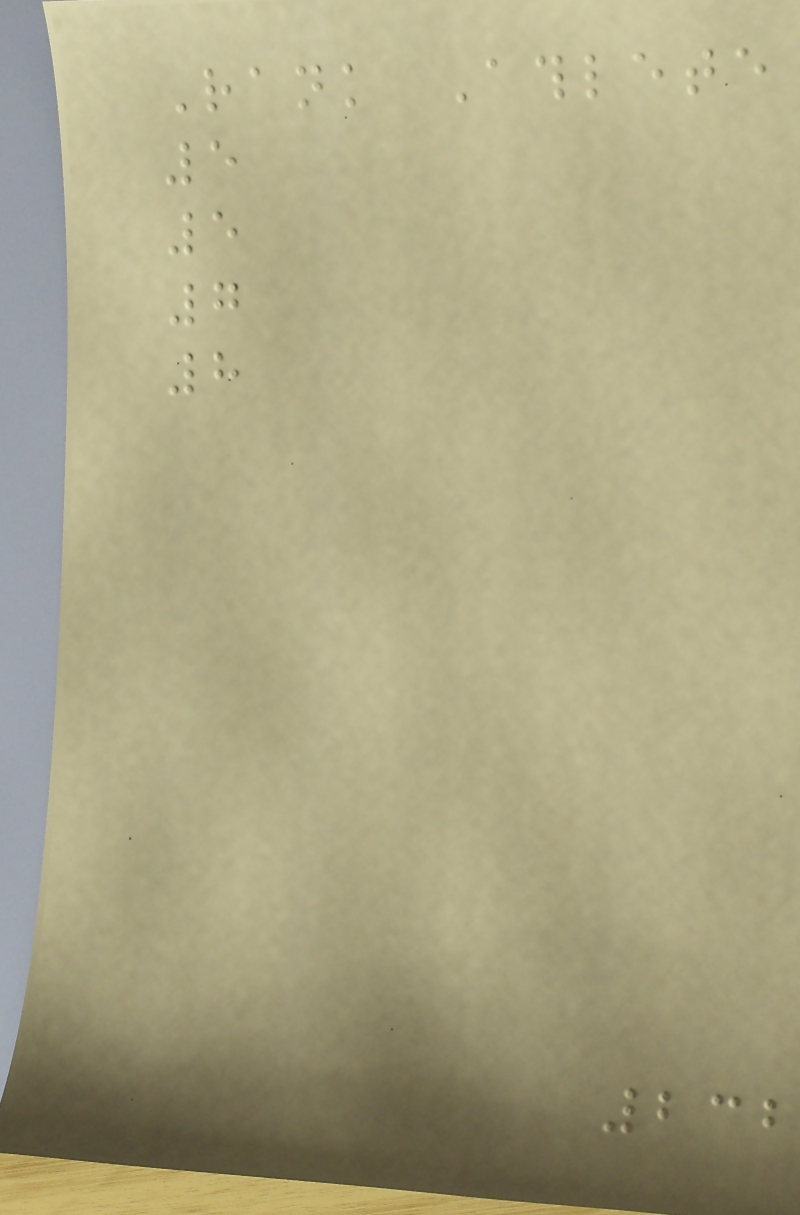Rank Athlete
5
5
7
8
232
